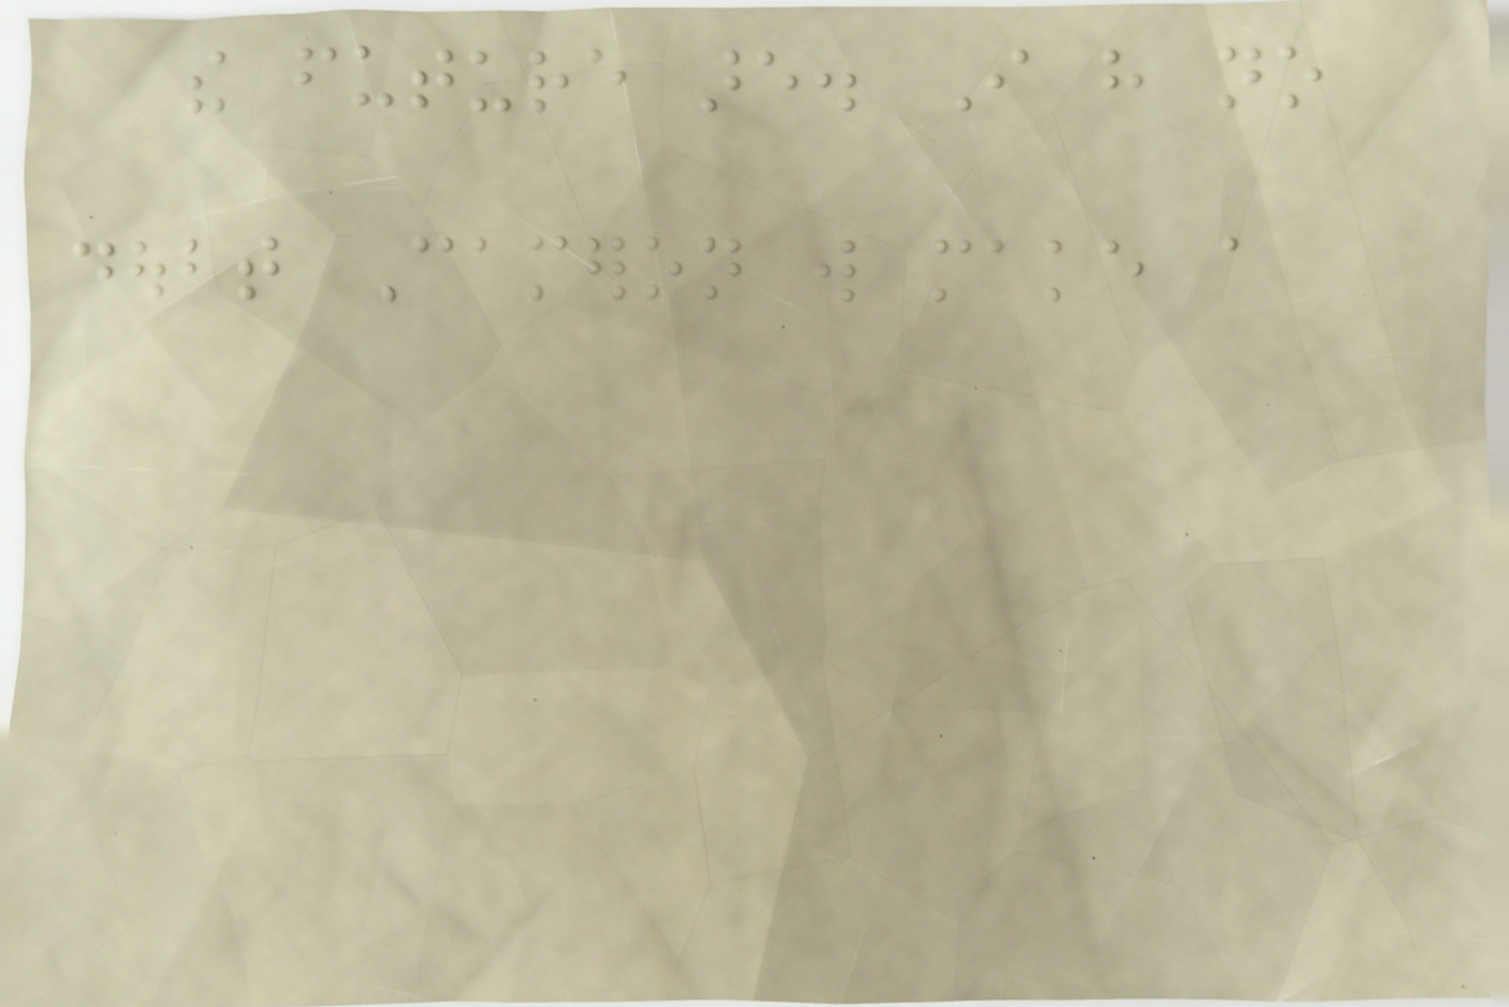the future are. I have no
doubt Cameron will make a
